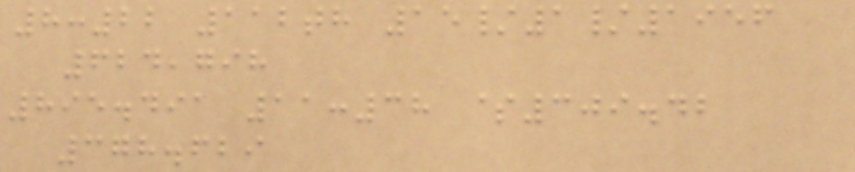8:22 112th 15/1/1956
624,798
895.491 11:38 $309.42
378.629
